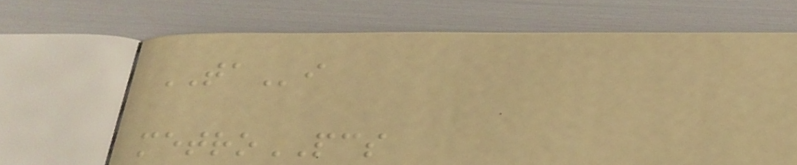TAi
metroPCS
